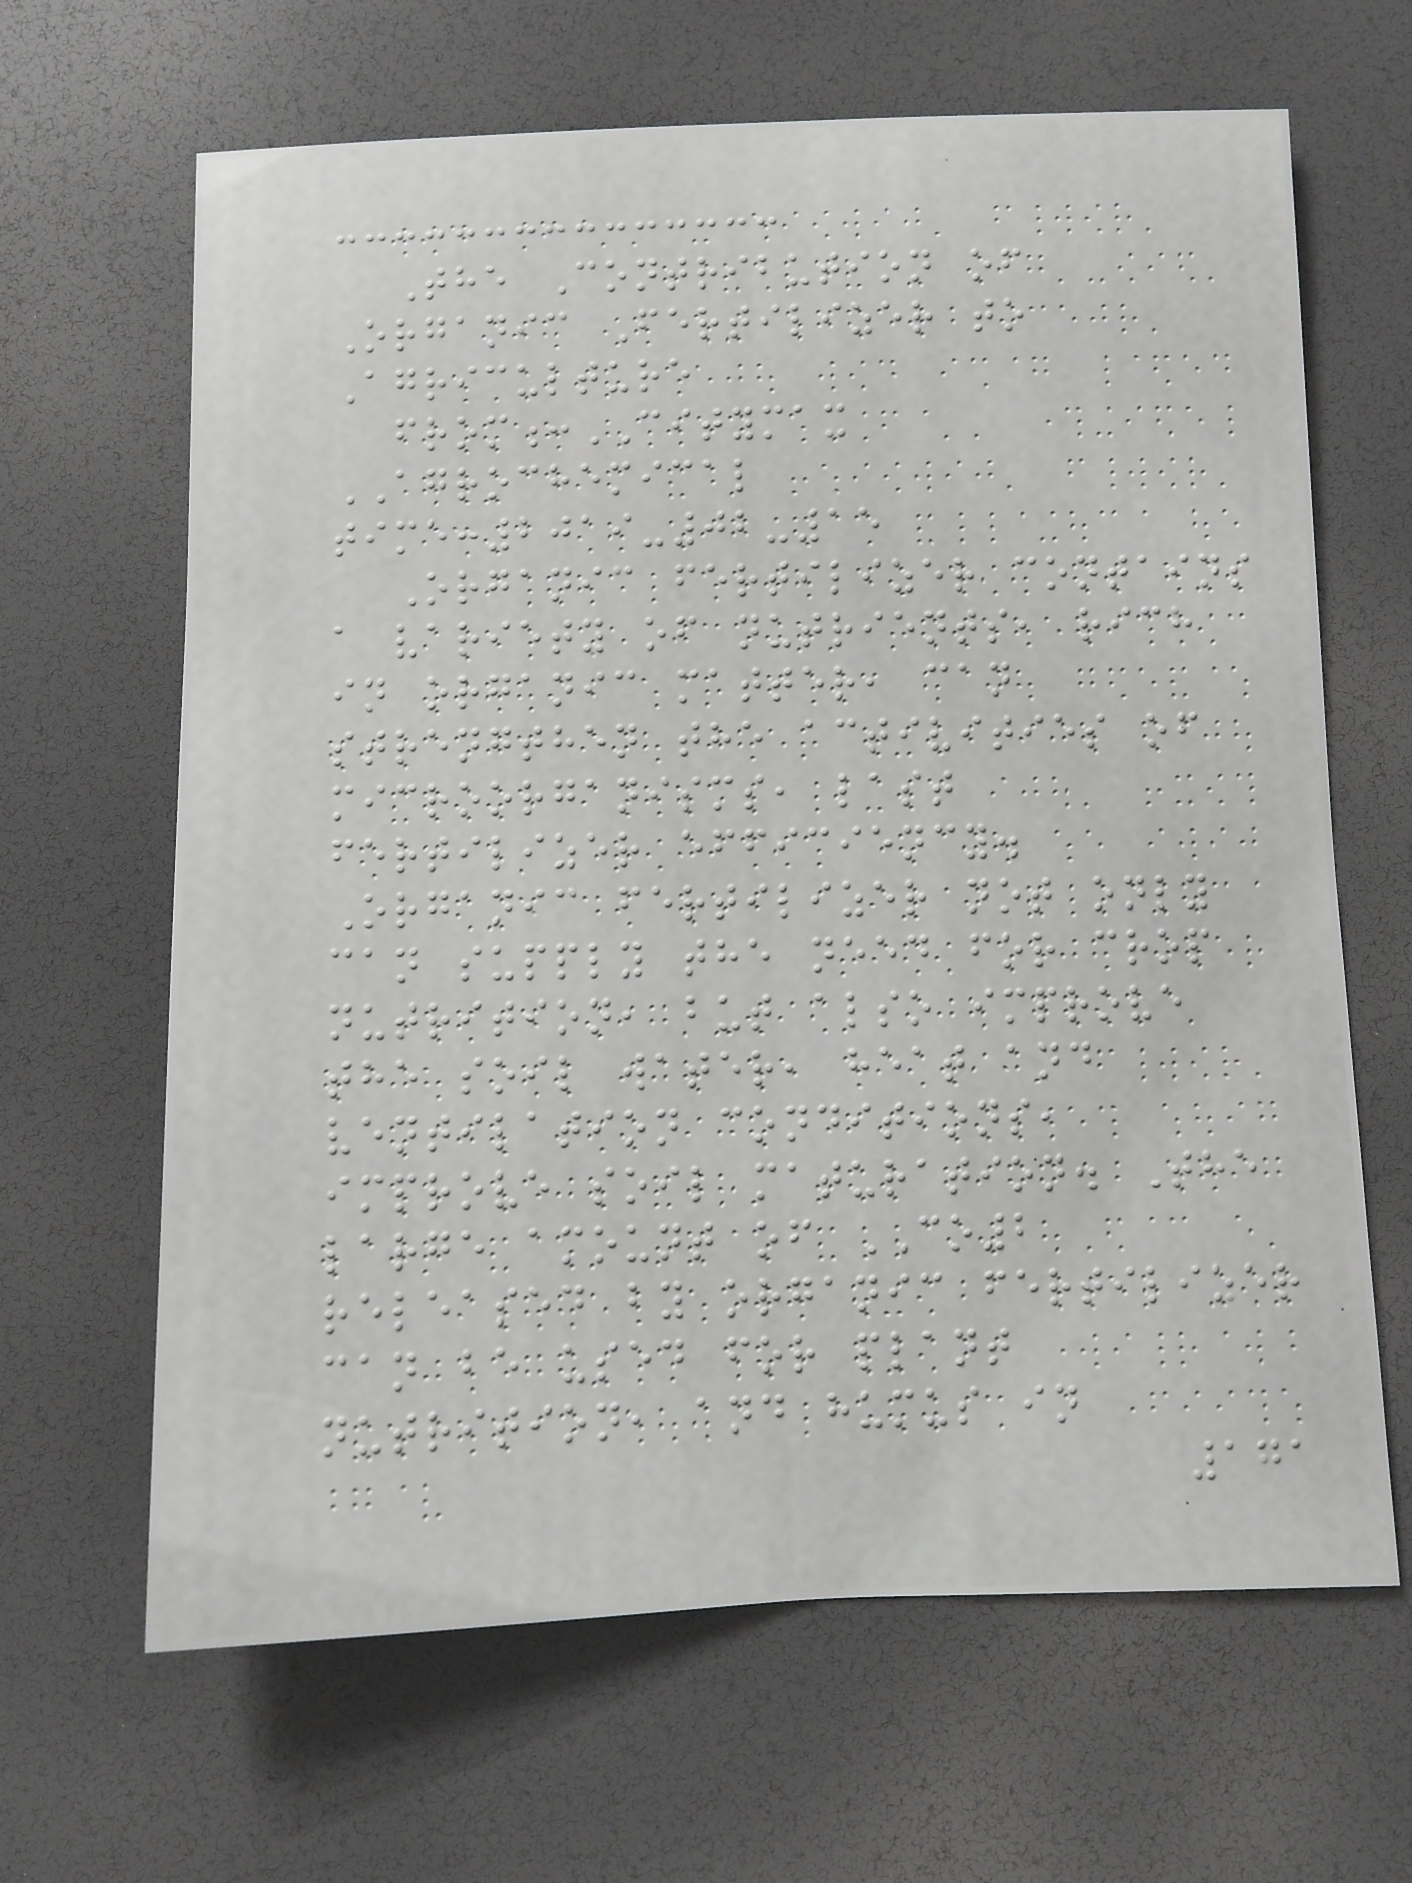The Contribution of
Organic Fertilizer to
Agriculture
from:CITYMAX
AGROCHEMICAL
time:2019-02-15
Organic fertilizer contains
a variety of nutrients, rich
in organic matter, can
strengthen the activities of
microorganisms, last
fertilizer efficiency.
Organic fertilizer not only
can supply the need for crop
nutrition, but also improve
the soil water, heat and
ventilation conditions,
improve soil maturation. The
large amount of CO2
released by organic fertilizer
can be used for plant
nutrition, and humus in
171
